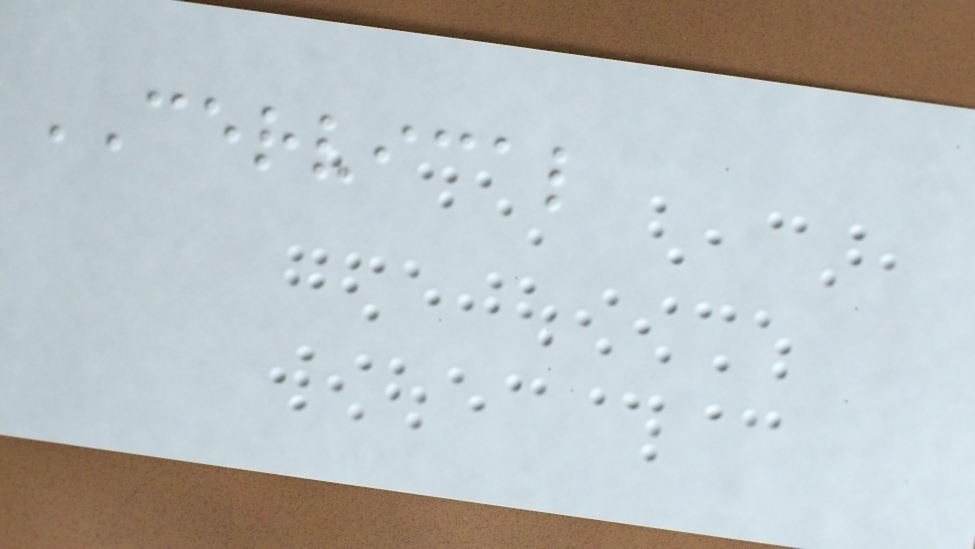CERVICAL
